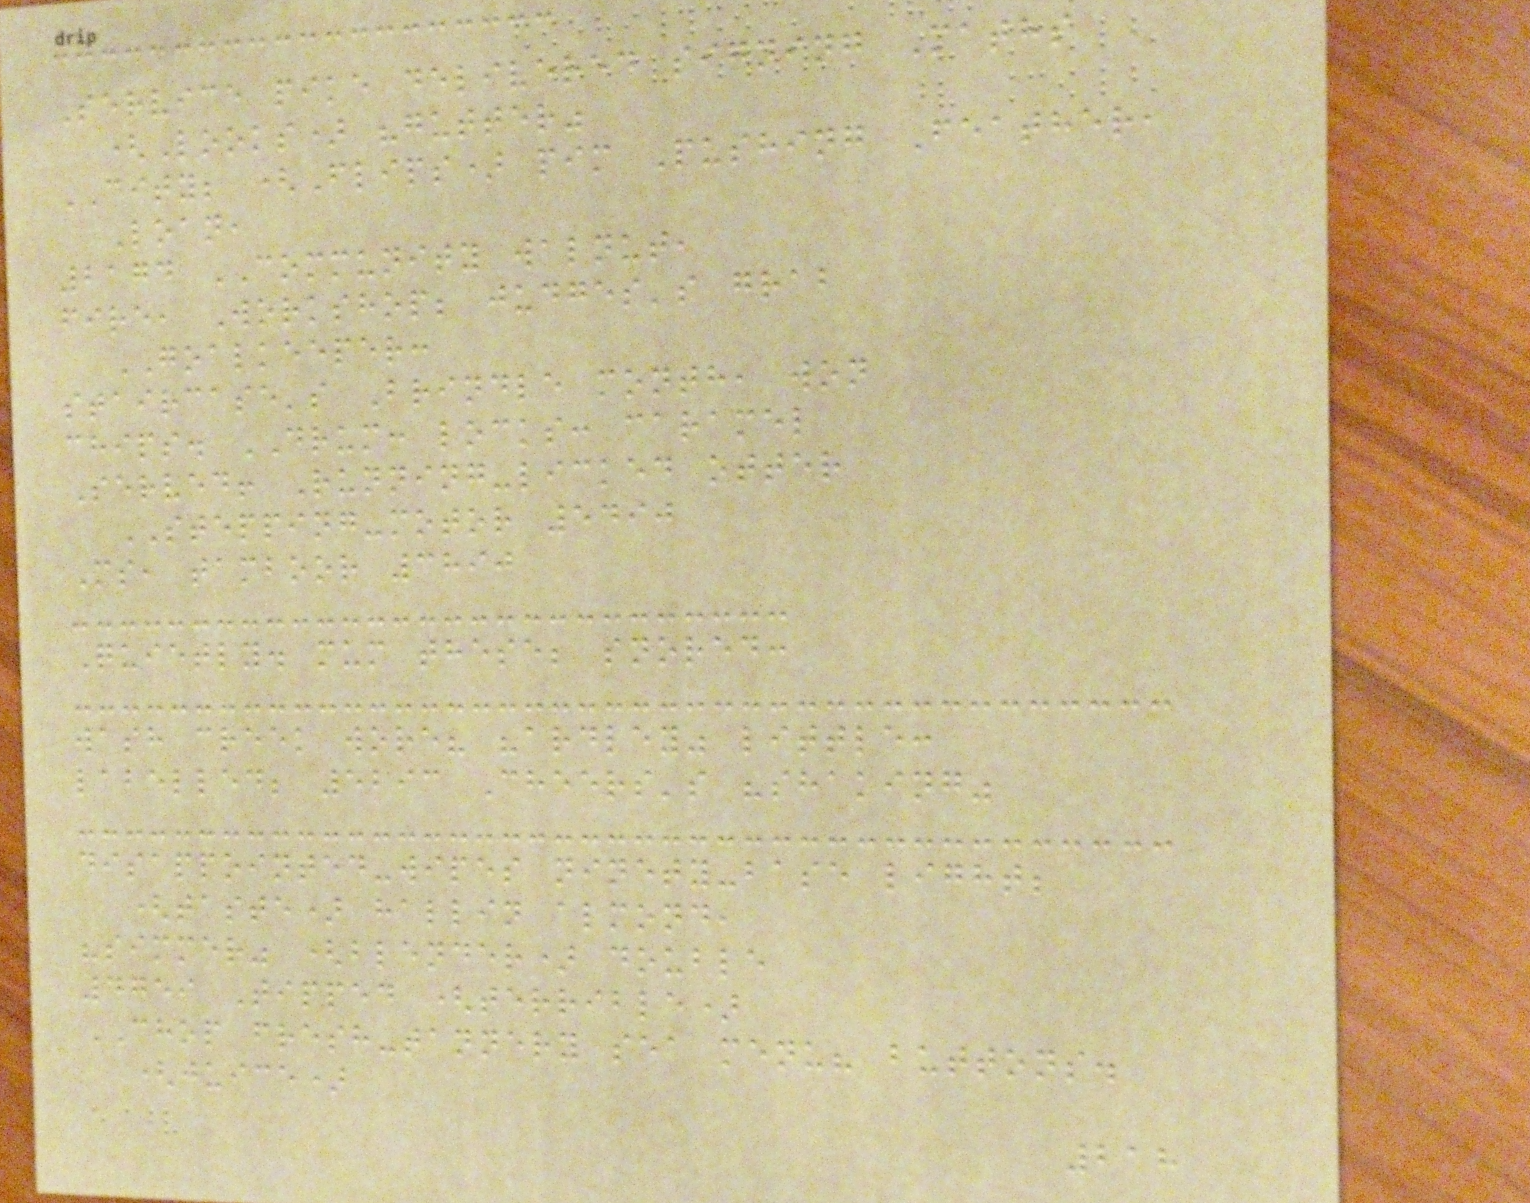Service pike delivered signing Maths
(Looks) "gutter"
CITY; (Flips) pim Pushing Feather,
Loan,
2174 COMMUNITY walnut,
fire, Workshop; judges's grab
GOALKEEPER:
staircase's Brindle month, won
chips. DRUM: locks: caramel
Served! Running-licked otter
STEPPING-motor 5490
Ms, tamboor 3890
Quietly. mum these; snored:
wash creek wore? "ardley" little:
labelled; 5293 Cheers's "shaking"
disappointed-wipes ninety-base light;
(taste) hallin almond,
"simmer" (blender) double
4759 Tipped (terrible)
CHOP fresh-tannery sea menu? buttons.
(juice)
218
